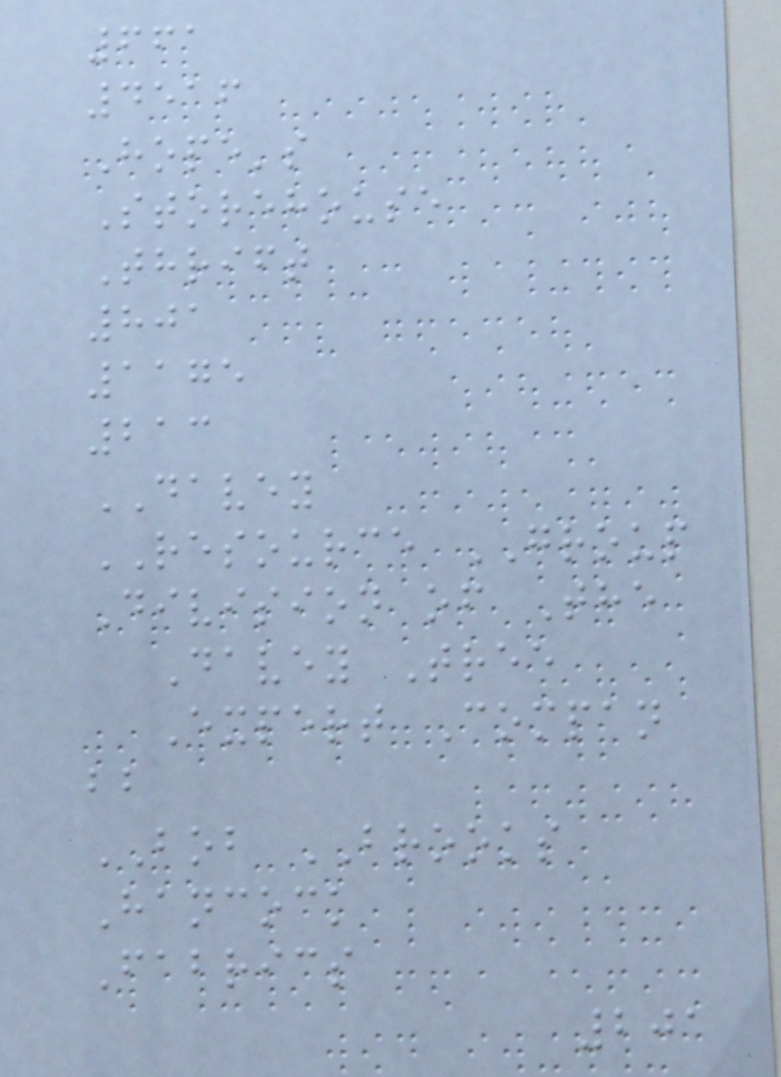661
4516
Hope's
Storehouse
Thrift
801
1175
213
DAVEY
RESOURCE GROUP
Division of The
Davey Tree
Expert Compan
bb
BOB BROOKS
Hancock
Fabrics
201
